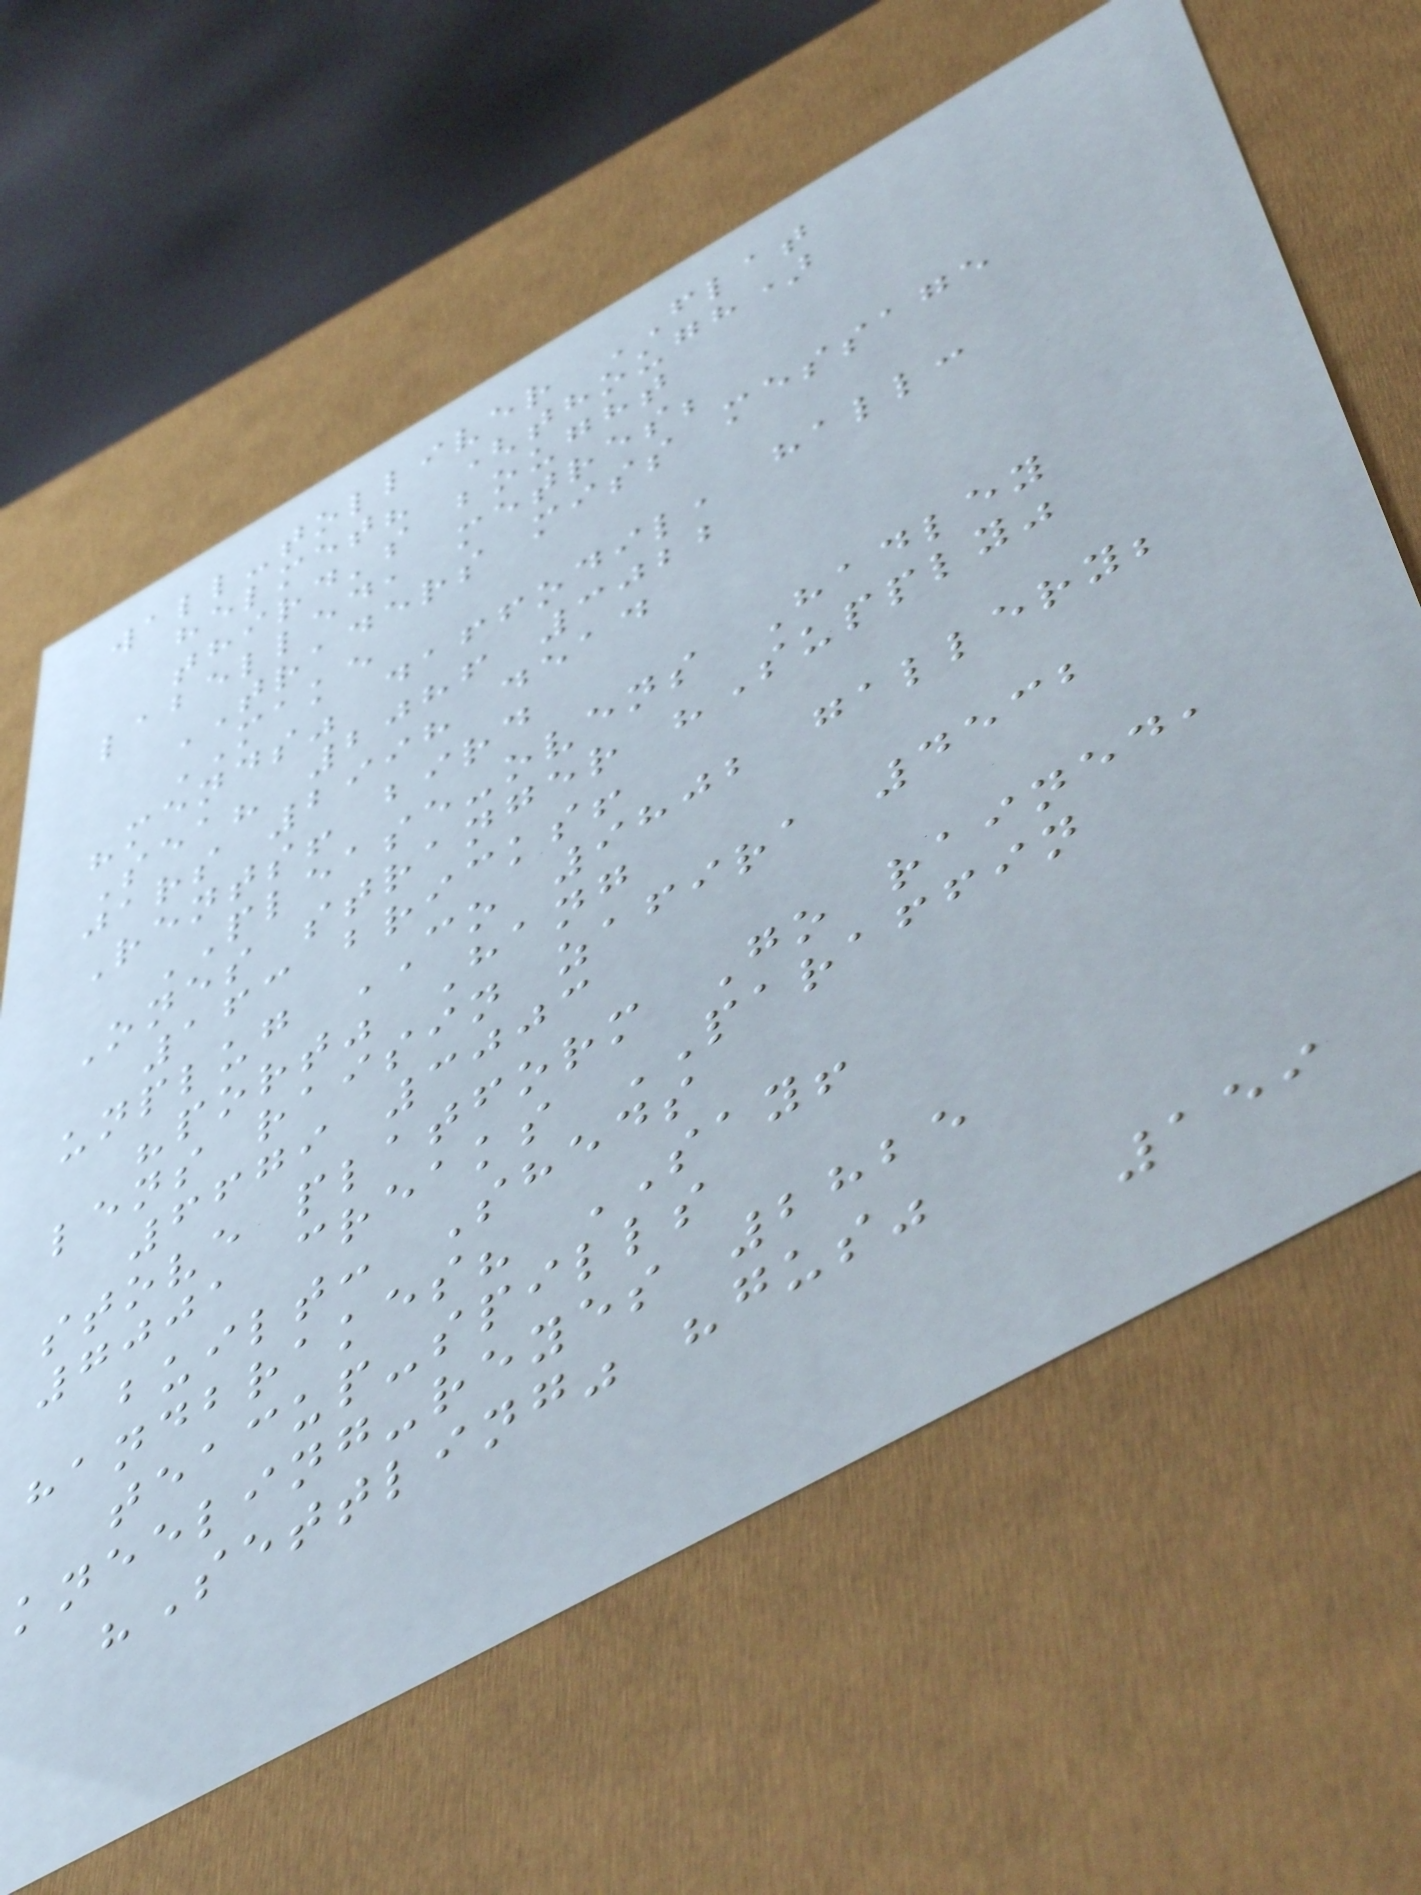wall-tolliver FLAT
helmet? (though)
third's bought
labelled, metres;
TRADERS miss message
MAKE
"mends" daffodil, hall:
Sea? 2086 3022
jars 2998 dead
Rents! bird
PLEASE-ovens Hadley
Ones stranger "Supply"
163 bricks!
unplug CO 9802 gallery;
"port" Hang
lens raisin zafira 4532
6679 3003
stove platform Go rained,
7001 creaks PARAFFIN
built: Sheds
handbrakes? SAY!
teacup-spills
kneeling-reyes 2825
"Settling" "gus"
159
